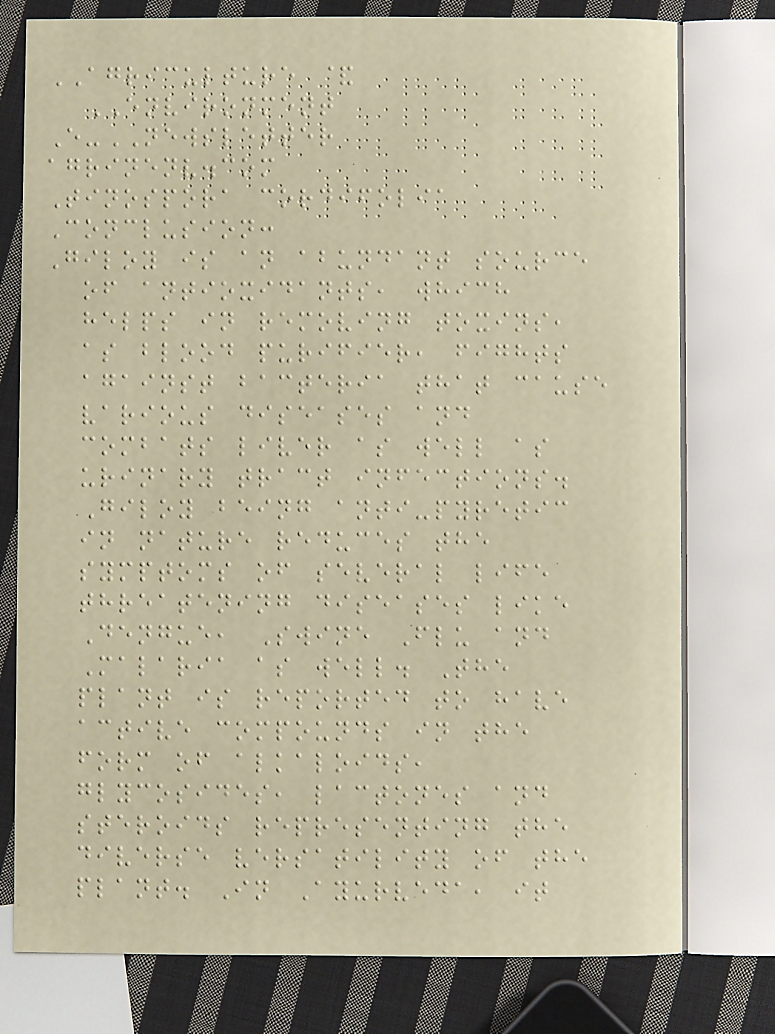AGRICULTURE &
ENVIRONMENT
E-NEWSLETTER
agrinenv.com
Tinospora cordifolia
Conclusion:
Giloy is an abundant source
of antioxidants, which
helps in removing toxins,
as blood purifier, fights
against bacteria that cause
various diseases and
combats liver as well as
urinary tract infections.
Giloy being anti-pyretic
in nature reduces the
symptoms of several life
threatening diseases like
Dengue, Swine Flu and
Malaria as well. The
plant is reported to have
active compounds in the
form of alkaloids,
glycosides, lactones and
steroids representing the
diverse versatility of the
plant. In Ayurveda, it
